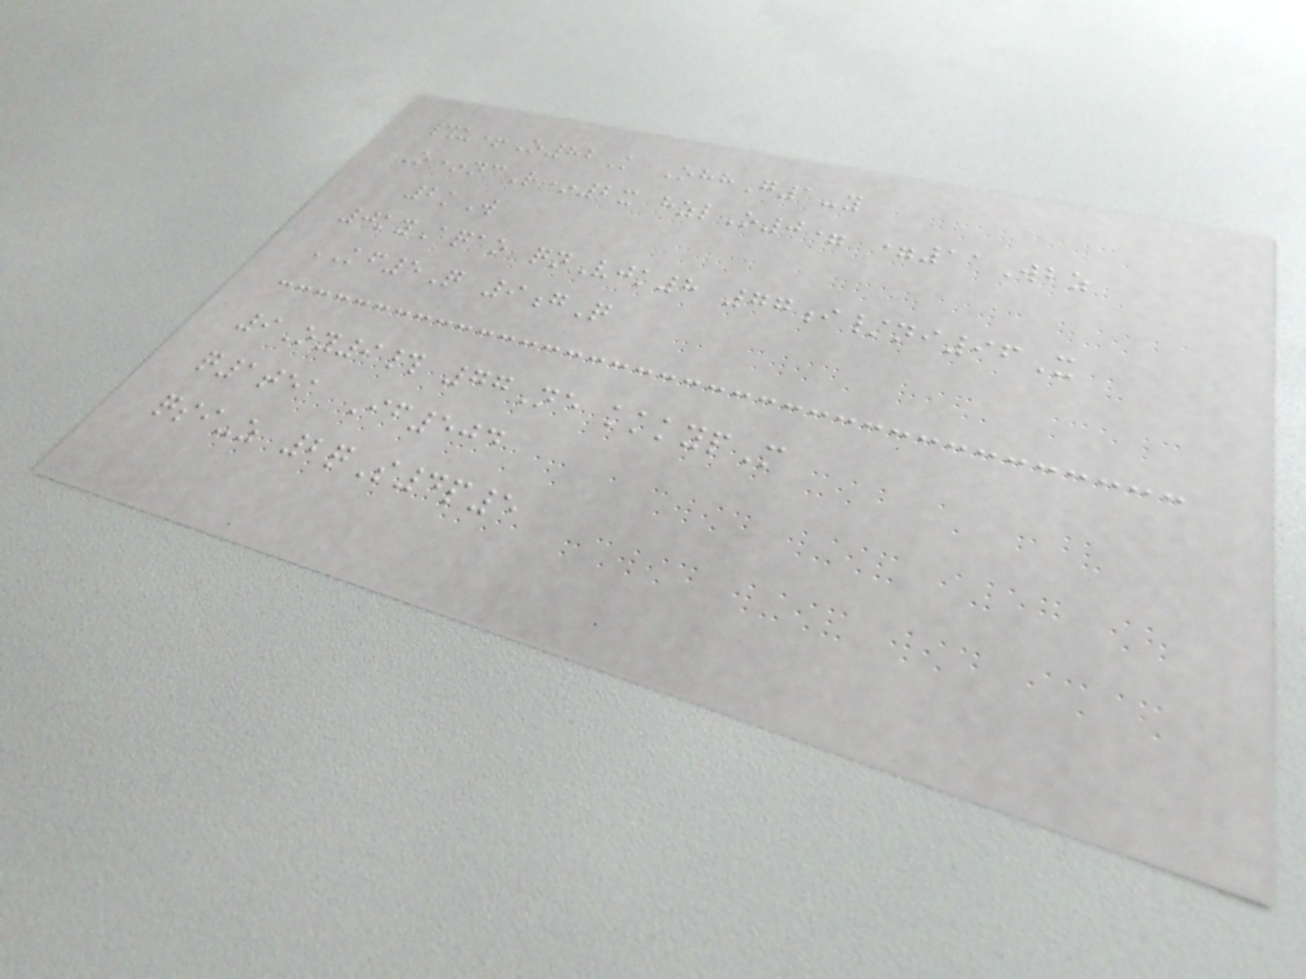#u+O82K OhhG1-y
O*ncR*2x hzlO0= =11Wbz
2kW
0kyAqao qnVjk8 77i/ni96X
KF5Q 9gQ
9Oy9# 77Ne kkkypM
q1tea If504
qsi-z 2qS4p5
